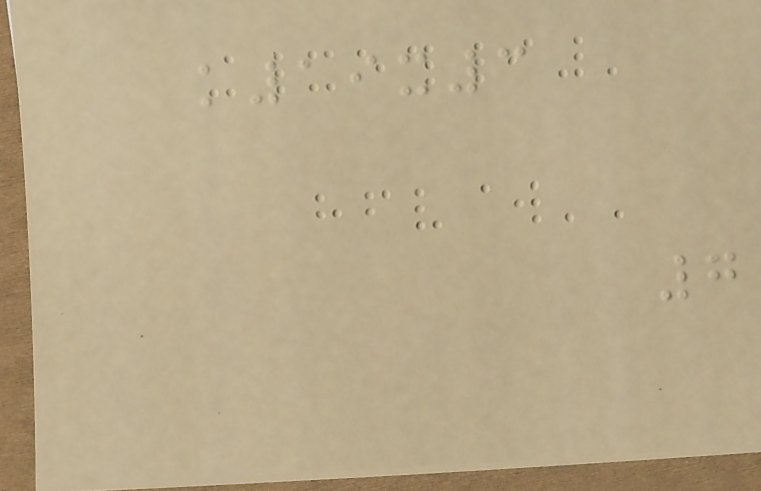k19x3
7
